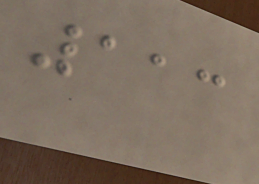113
